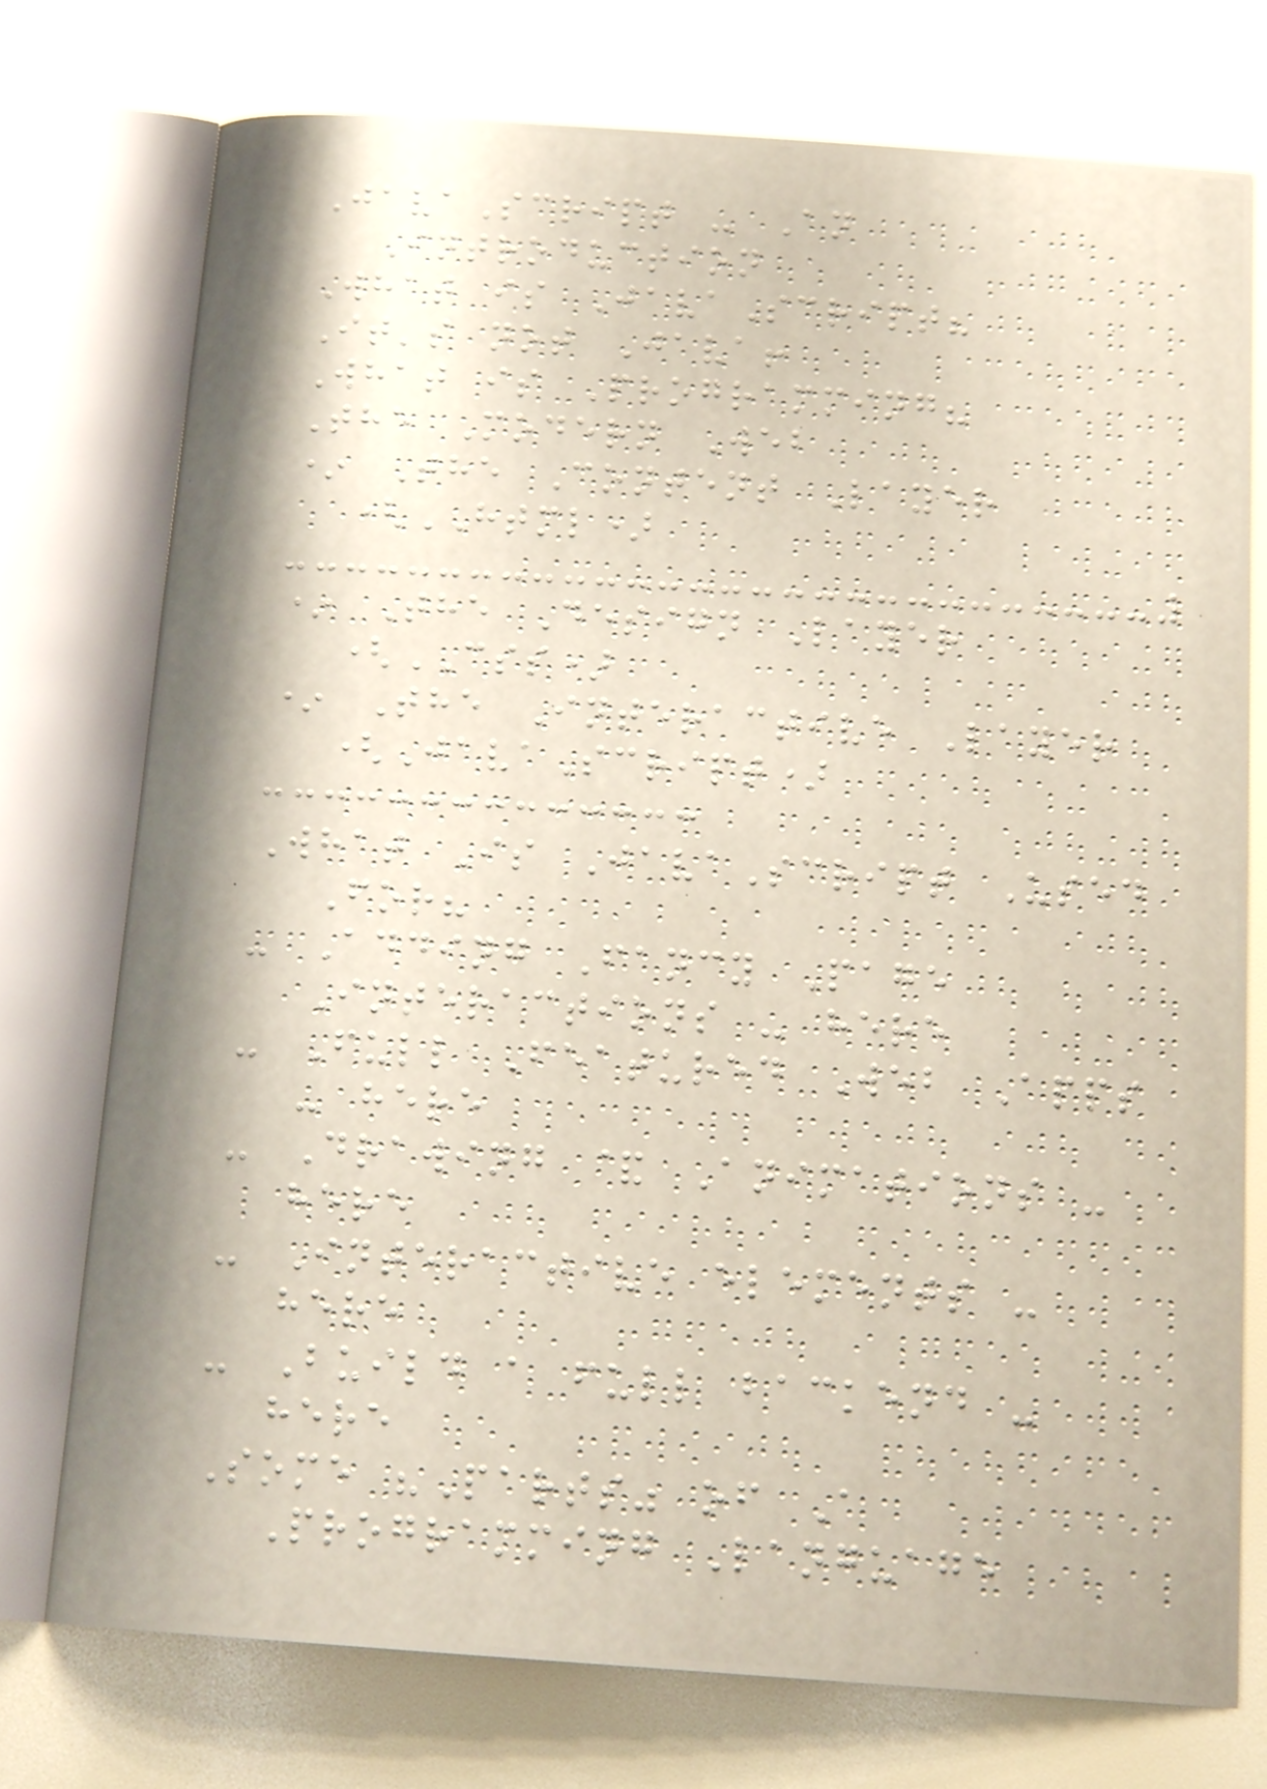JavaScript - An
Introduction
What is JavaScript?
It's not Java!
What is Programming?
The Modern Web
* The Content Layer
(HTML)
* The Design Layer
(CSS)
* The Interactive Layer
(JavaScript)
What Is JavaScript Used
For?
- Adding Fancy Page
Interactions - here
- Full Featured Web Apps
- here
- Drawing & Animations -
here
- Interactive elements -
here
- Build a full backend -
here
Some "Parts" of A
Programming Language
